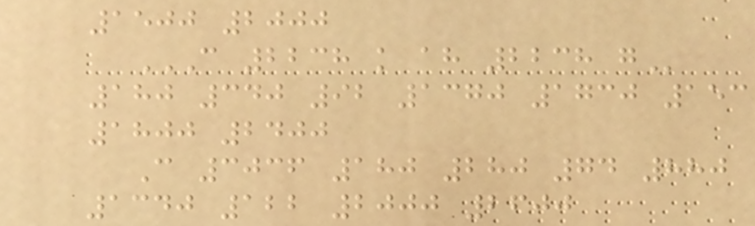1500 2000
C 2238 K AH 2238 G
180 340 92 1370 1730 153
1800 2400
C 3036 180 280 74 880
1340 122 2000 2600
